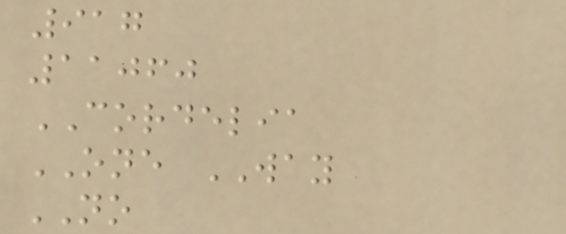917
11060
CORDELIA
ONE WAY
NO
